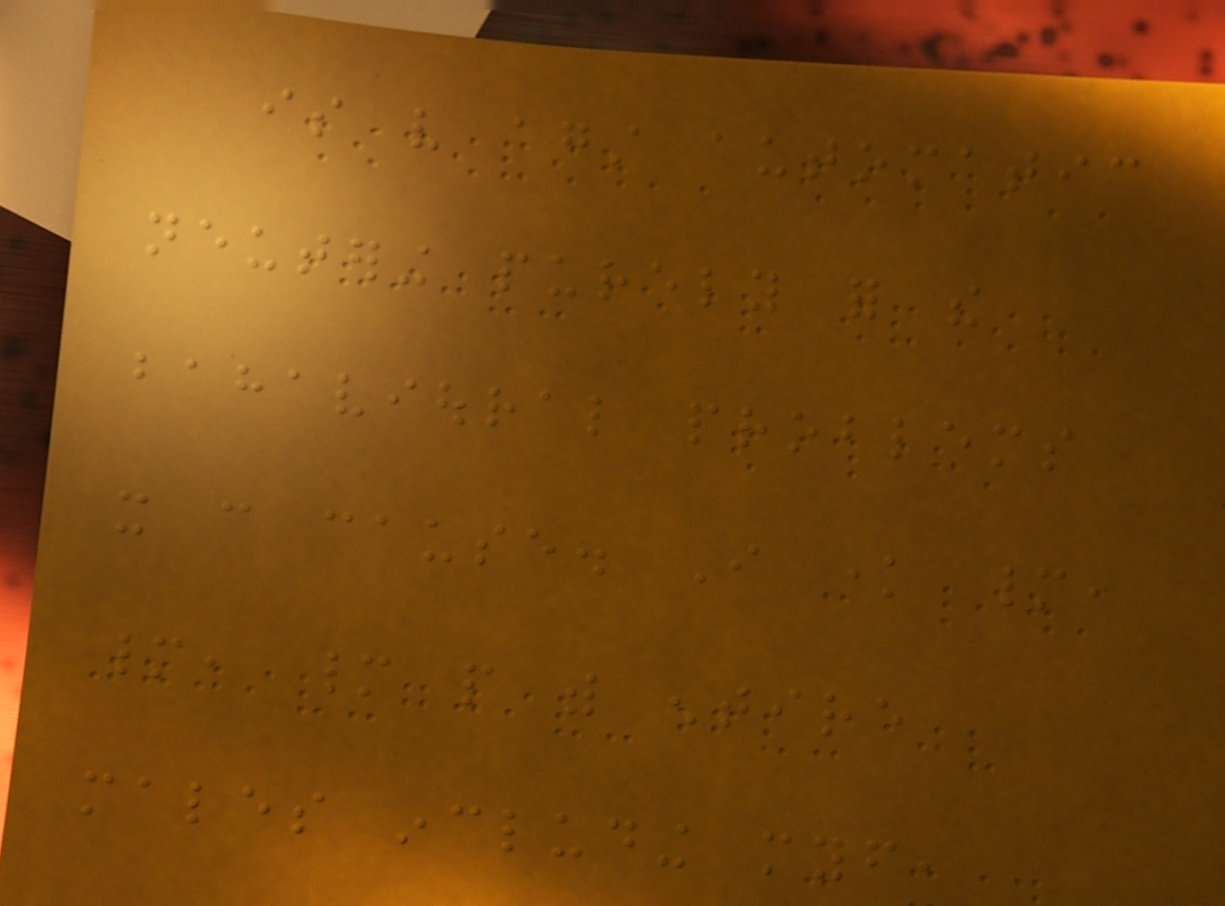is very against automatic
neutering purely for the
bahavioural problems
it can cause. I know many,
many, many people with entire
males including myself,
